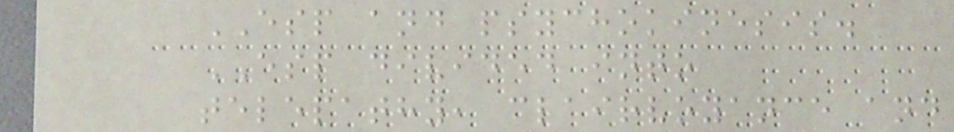ESP and psychokinesis.
ESP divided into
telepathy, clairvoyance and
